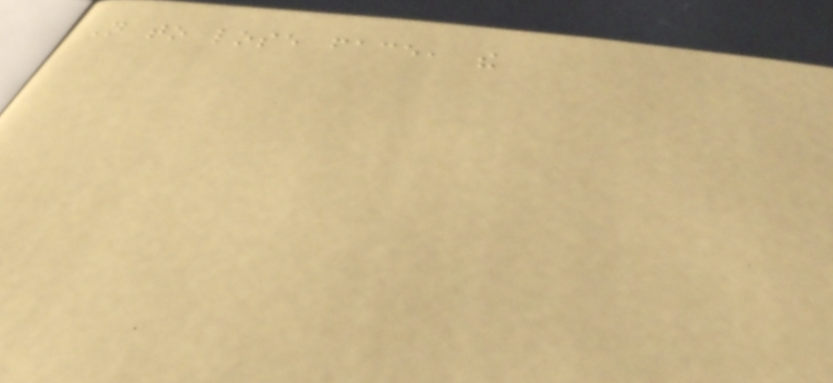Not to lose face, the
